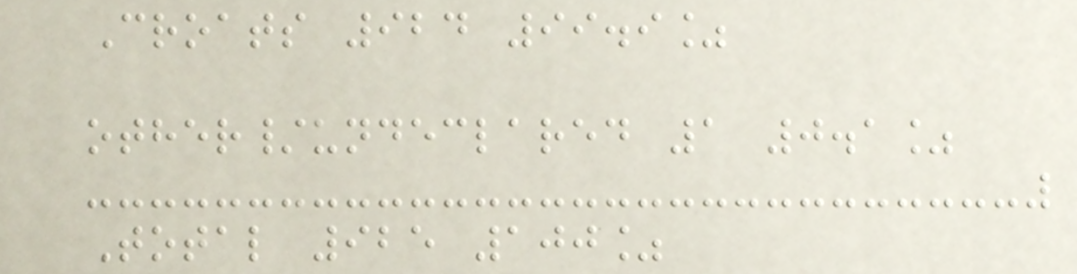Croats 924 99.9%
other/undeclared 1 0.1%
Total 925 100%
